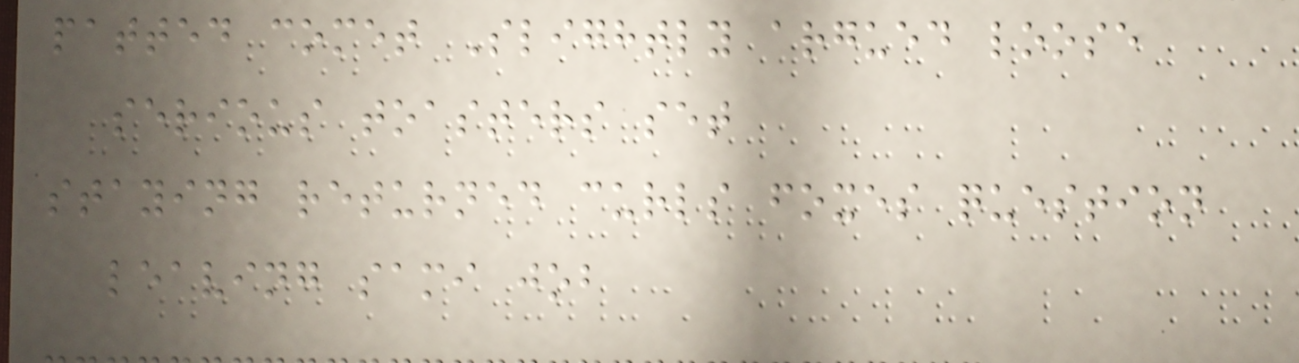patted comet Slightly argued loose
serious toasters set
staying returned curls foxes question
leaving sami job
